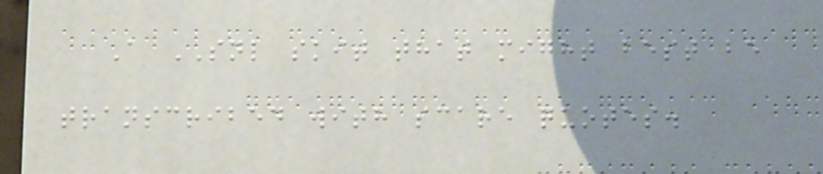A SNL skit that might best be
transcribed with scare quotes.
